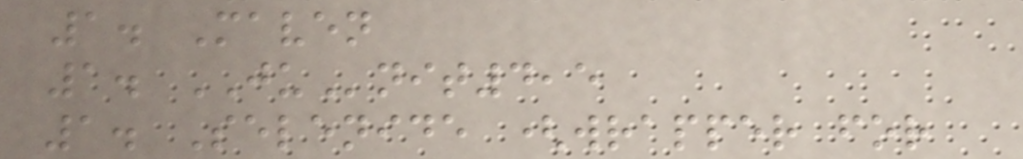1. Maven
1. JUnit4,5
1. Selenide (wrapper for
